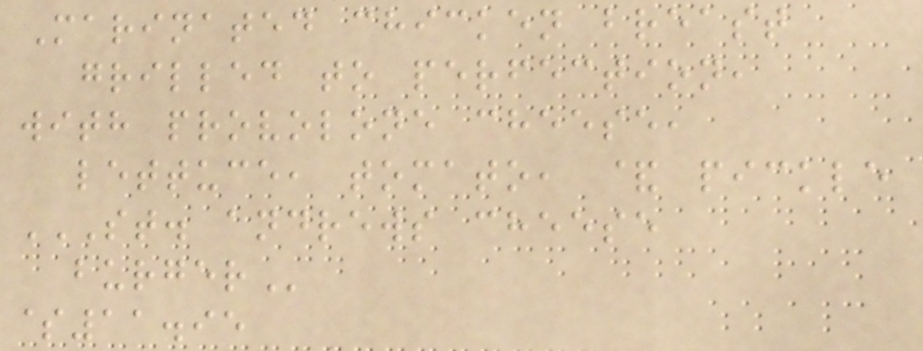Marinated chicken breast
grilled to perfection,
with provolone cheese,
lettuce, tomato, & pickle
ST. ANDREWS CHEESE
BURGER
$11.95
